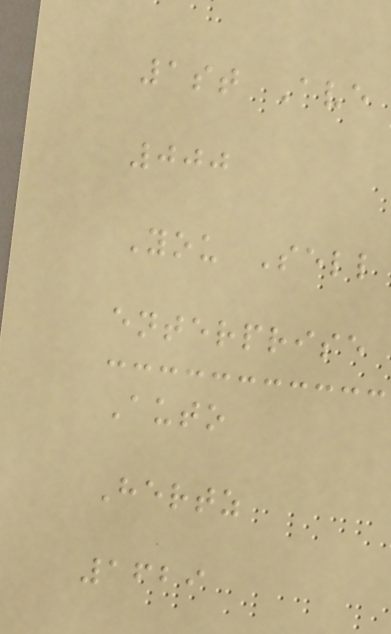1st Ave
000
You Sell
enterprise
Auto
Hertz
1629
